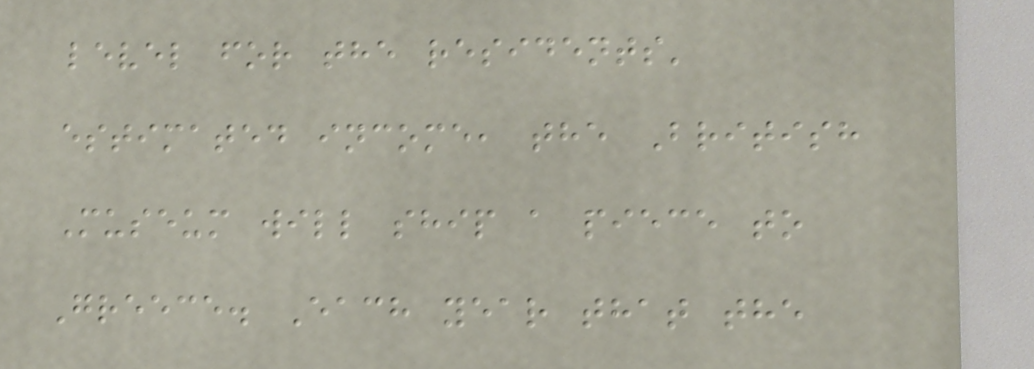level for the residents'
estimated income, the British
Museum will ship a piece to
Greece. Each year that the
